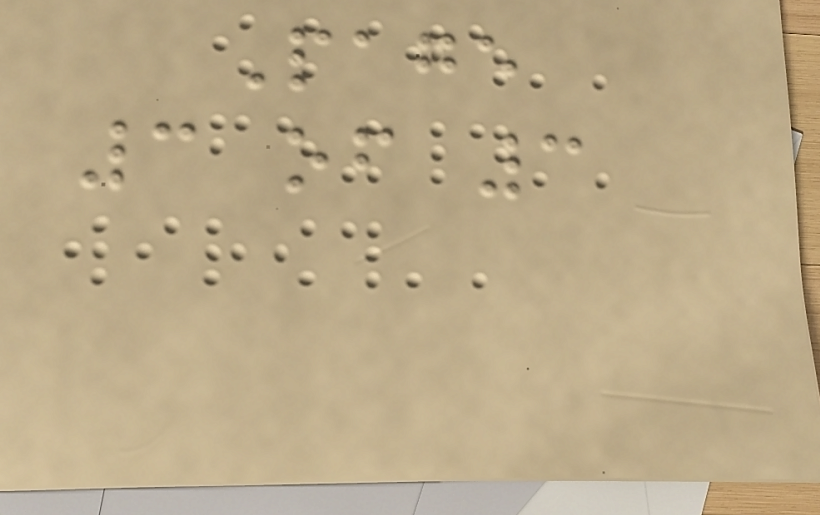Page
3 of 3
